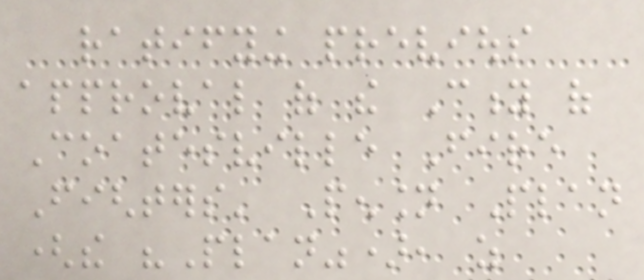ratifying previous
approval of the City of
Coatesville Fire
Fighters' Pension Plan
(the "Plan"), as
